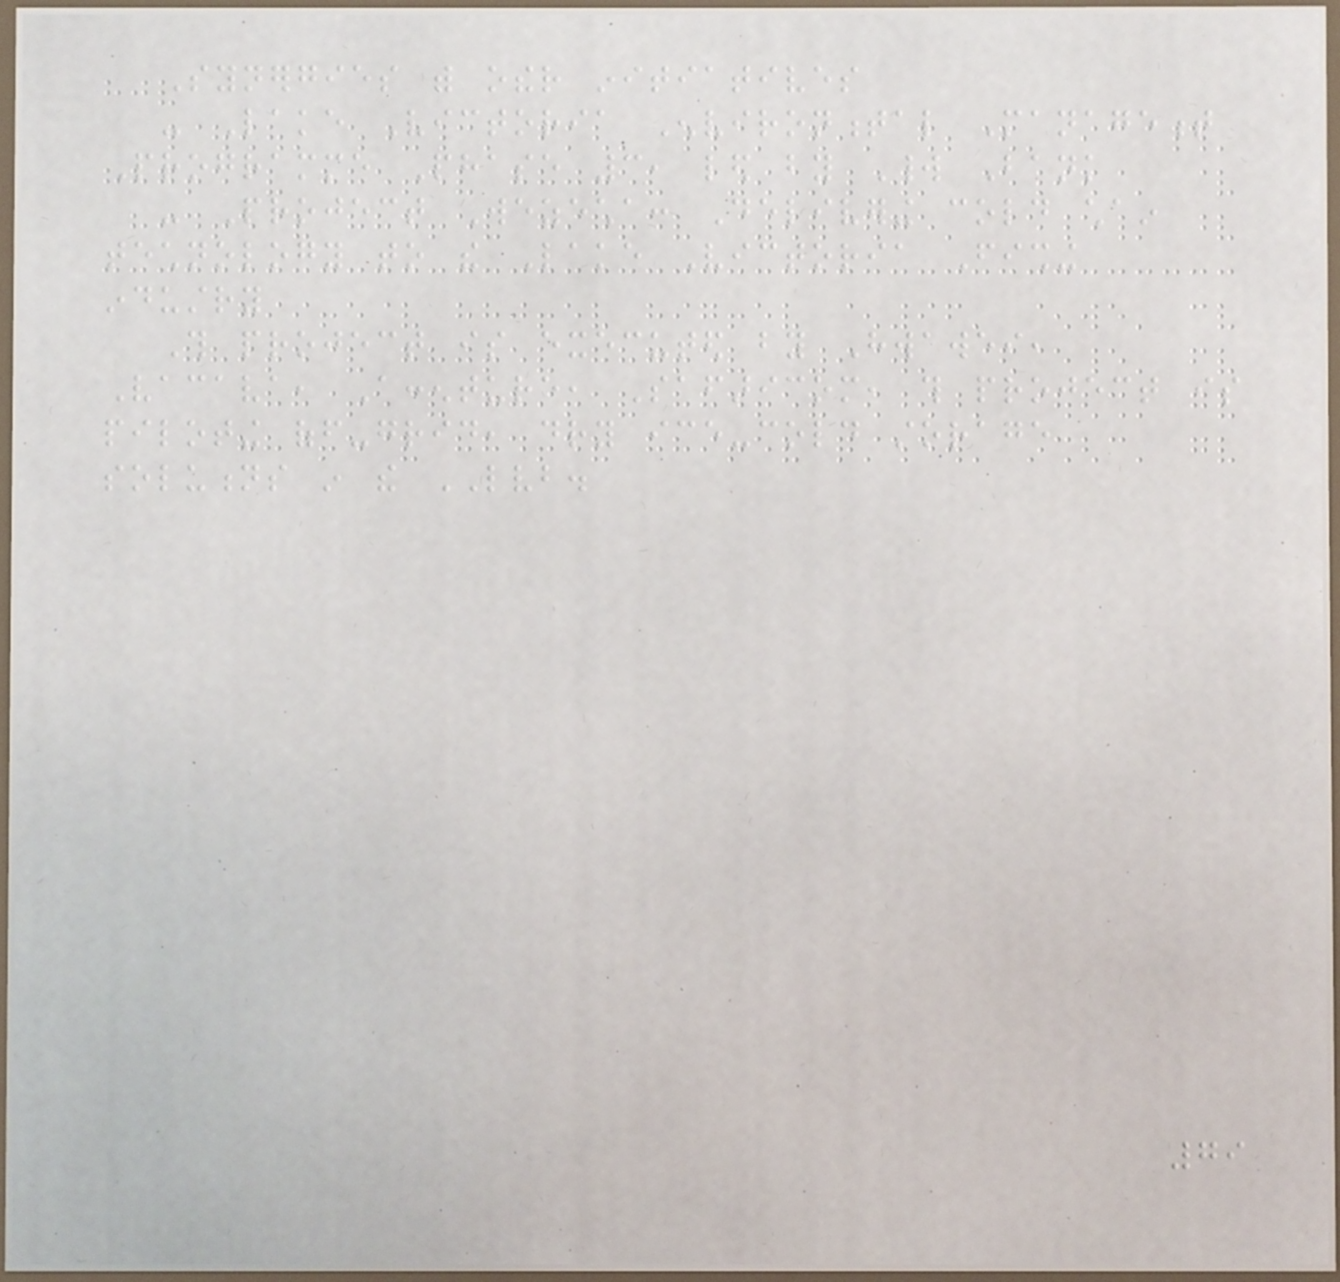Synergies with other initiatives
- Lake Victoria Environmental Management
Programme Phase 3, led by World Bank
- Project Wezecha: Delivering cold chain
technology to the Lake Victoria Fishing
industry
This project is executed by Hwawei,
Vacava, Accenture, Safaricom, this project is
piloting off-grid, dry ice-cold storage
solutions in the LVB.
79
